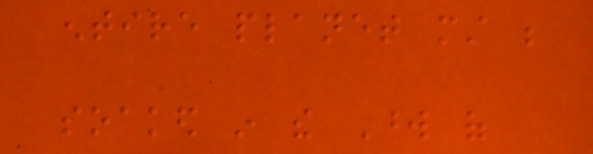entire planet must be
soaked in the Word of
